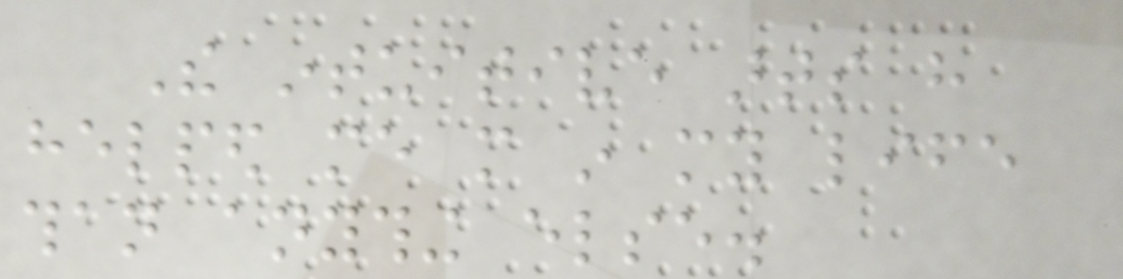The intuitive arts have
helped me more in my life
than anything else.
